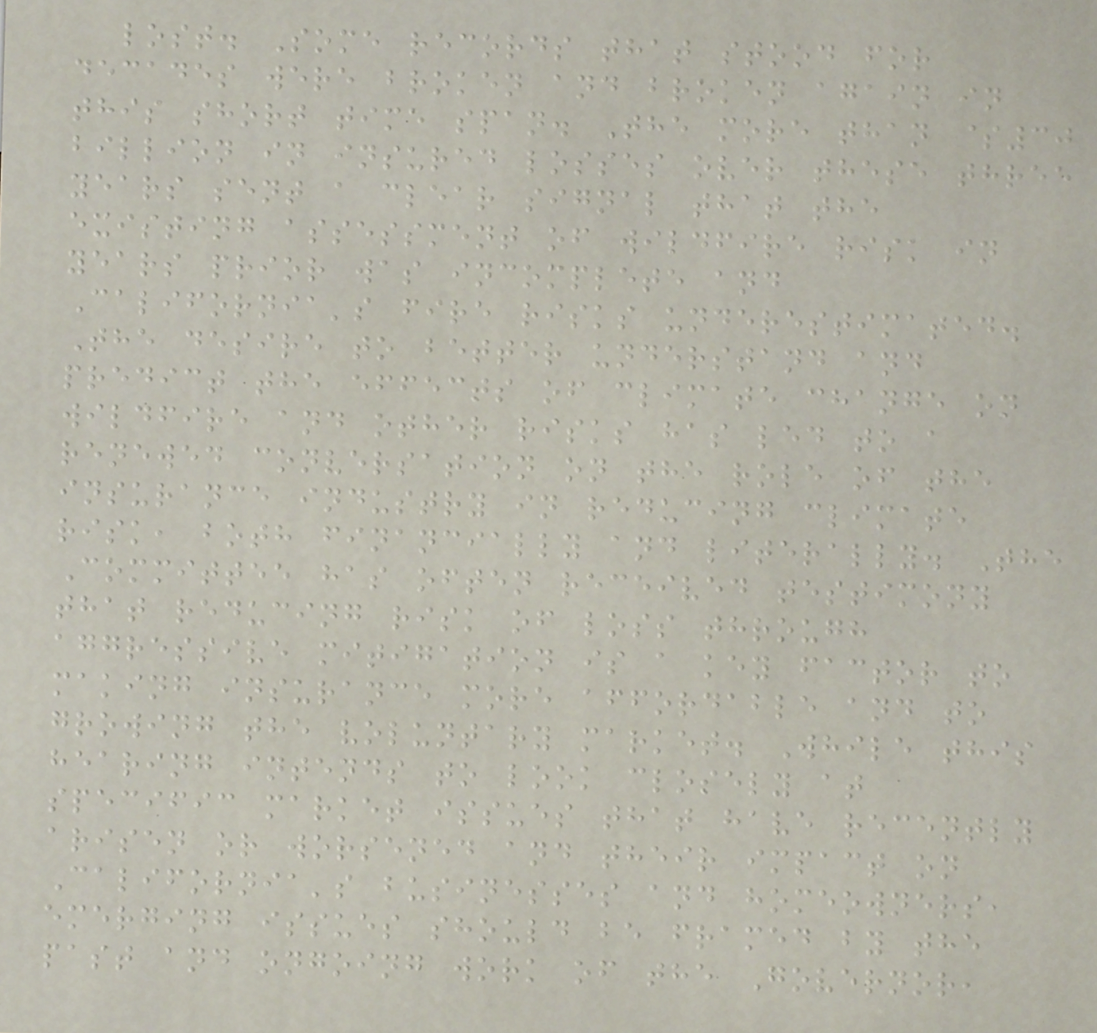lost. Some records that stood for
decades were broken and broken again in
this short time span. The more than $30
billion in insured losses over these three
years sent a clear signal that the
existing assessment of wildfire risk in
years prior was incomplete and
California's fire risks underestimated.
The desire to better understand and
predict the effects of climate change on
wildfire and other risks has led to a
renewed conversation on the role of the
insurance industry in reducing climate
risk, both financially and literally. The
Committee has often received testimony
that reducing risk of loss through
aggressive mitigation is a key factor to
making insurance more affordable and to
growing the voluntary market. While this
hearing intends to look closely at
specific market issues that have recently
arisen or worsened and their impact on
California's businesses and homeowners,
emerging issues should be framed by the
past and ongoing work of the Governor,
